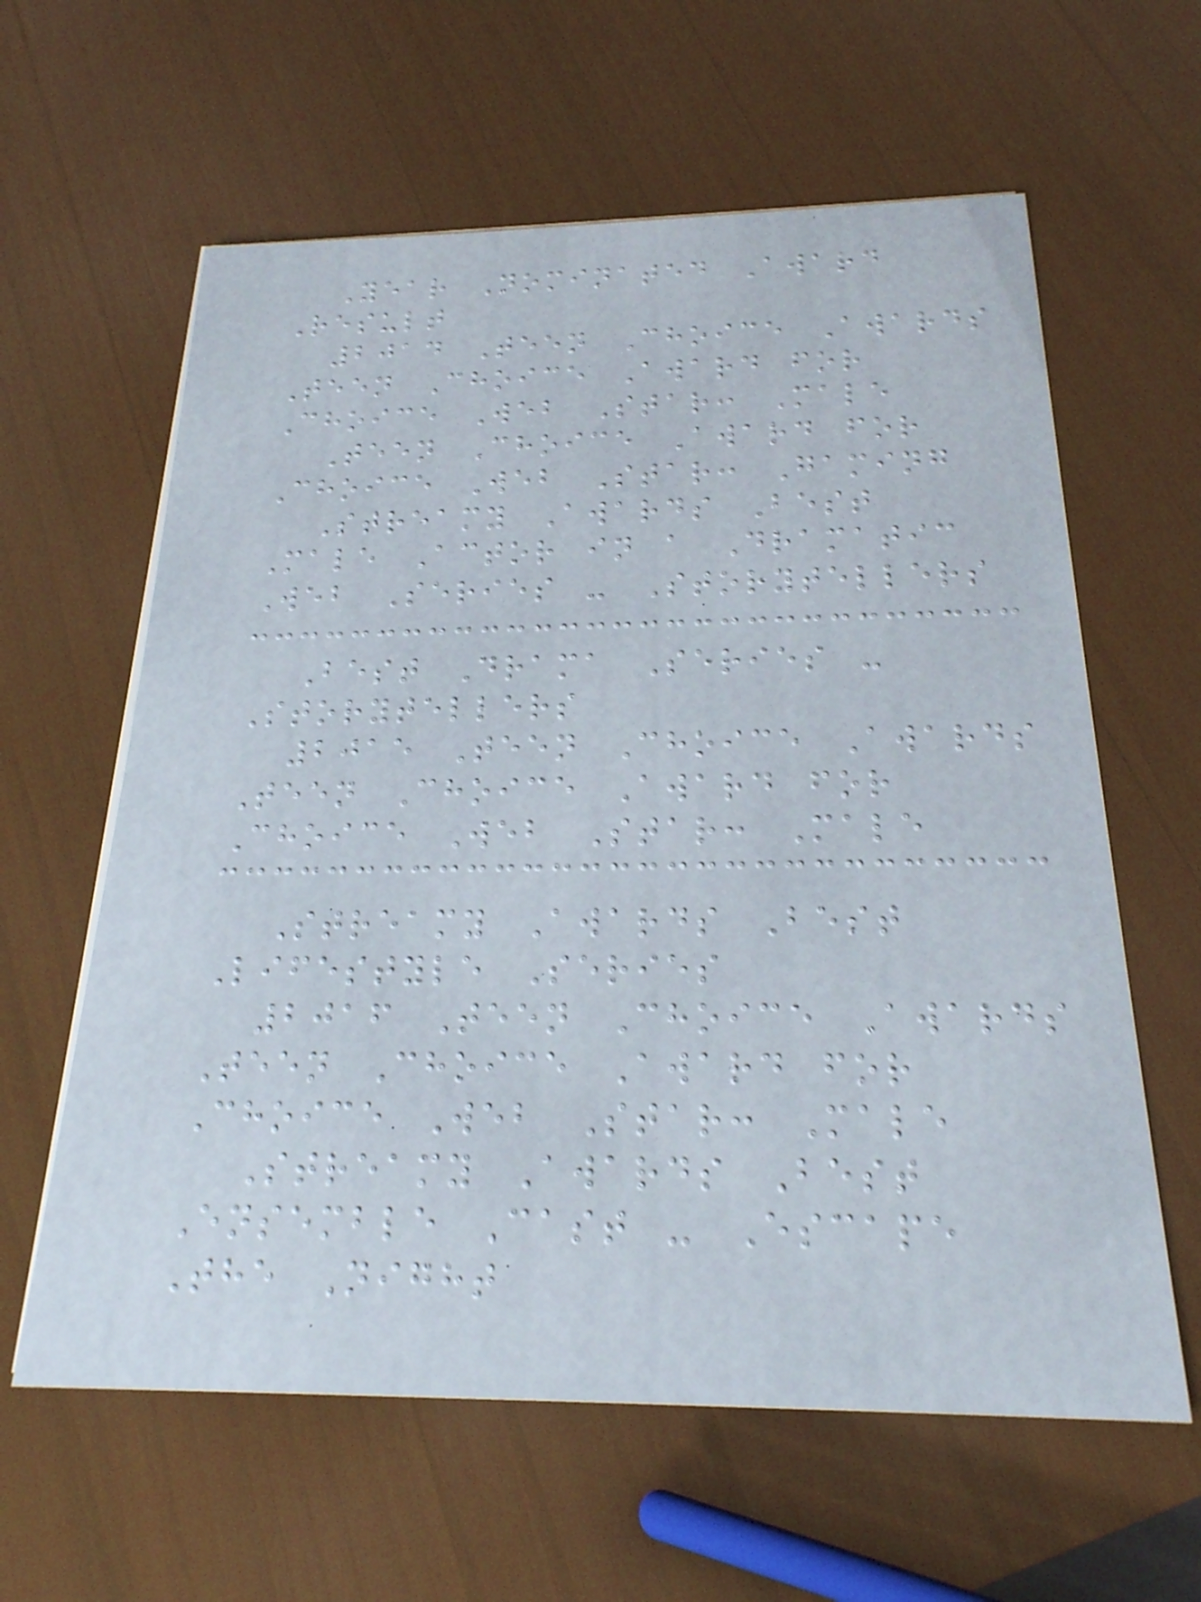Year Nominated Award
Result
2014 Teen Choice Awards
Teen Choice Award for
Choice Web Star: Male
Teen Choice Award for
Choice Web Star: Gaming
Streamy Awards Best
Male Actor in a Dramatic
Web Series - Storytellers
Best Drama Series -
Storytellers
2015 Teen Choice Awards
Teen Choice Award for
Choice Web Star: Male
Streamy Awards Best
Lifestyle Series
2016 Teen Choice Awards
Teen Choice Award for
Choice Web Star: Male
Streamy Awards Best
Ensemble Cast - Escape
The Night
